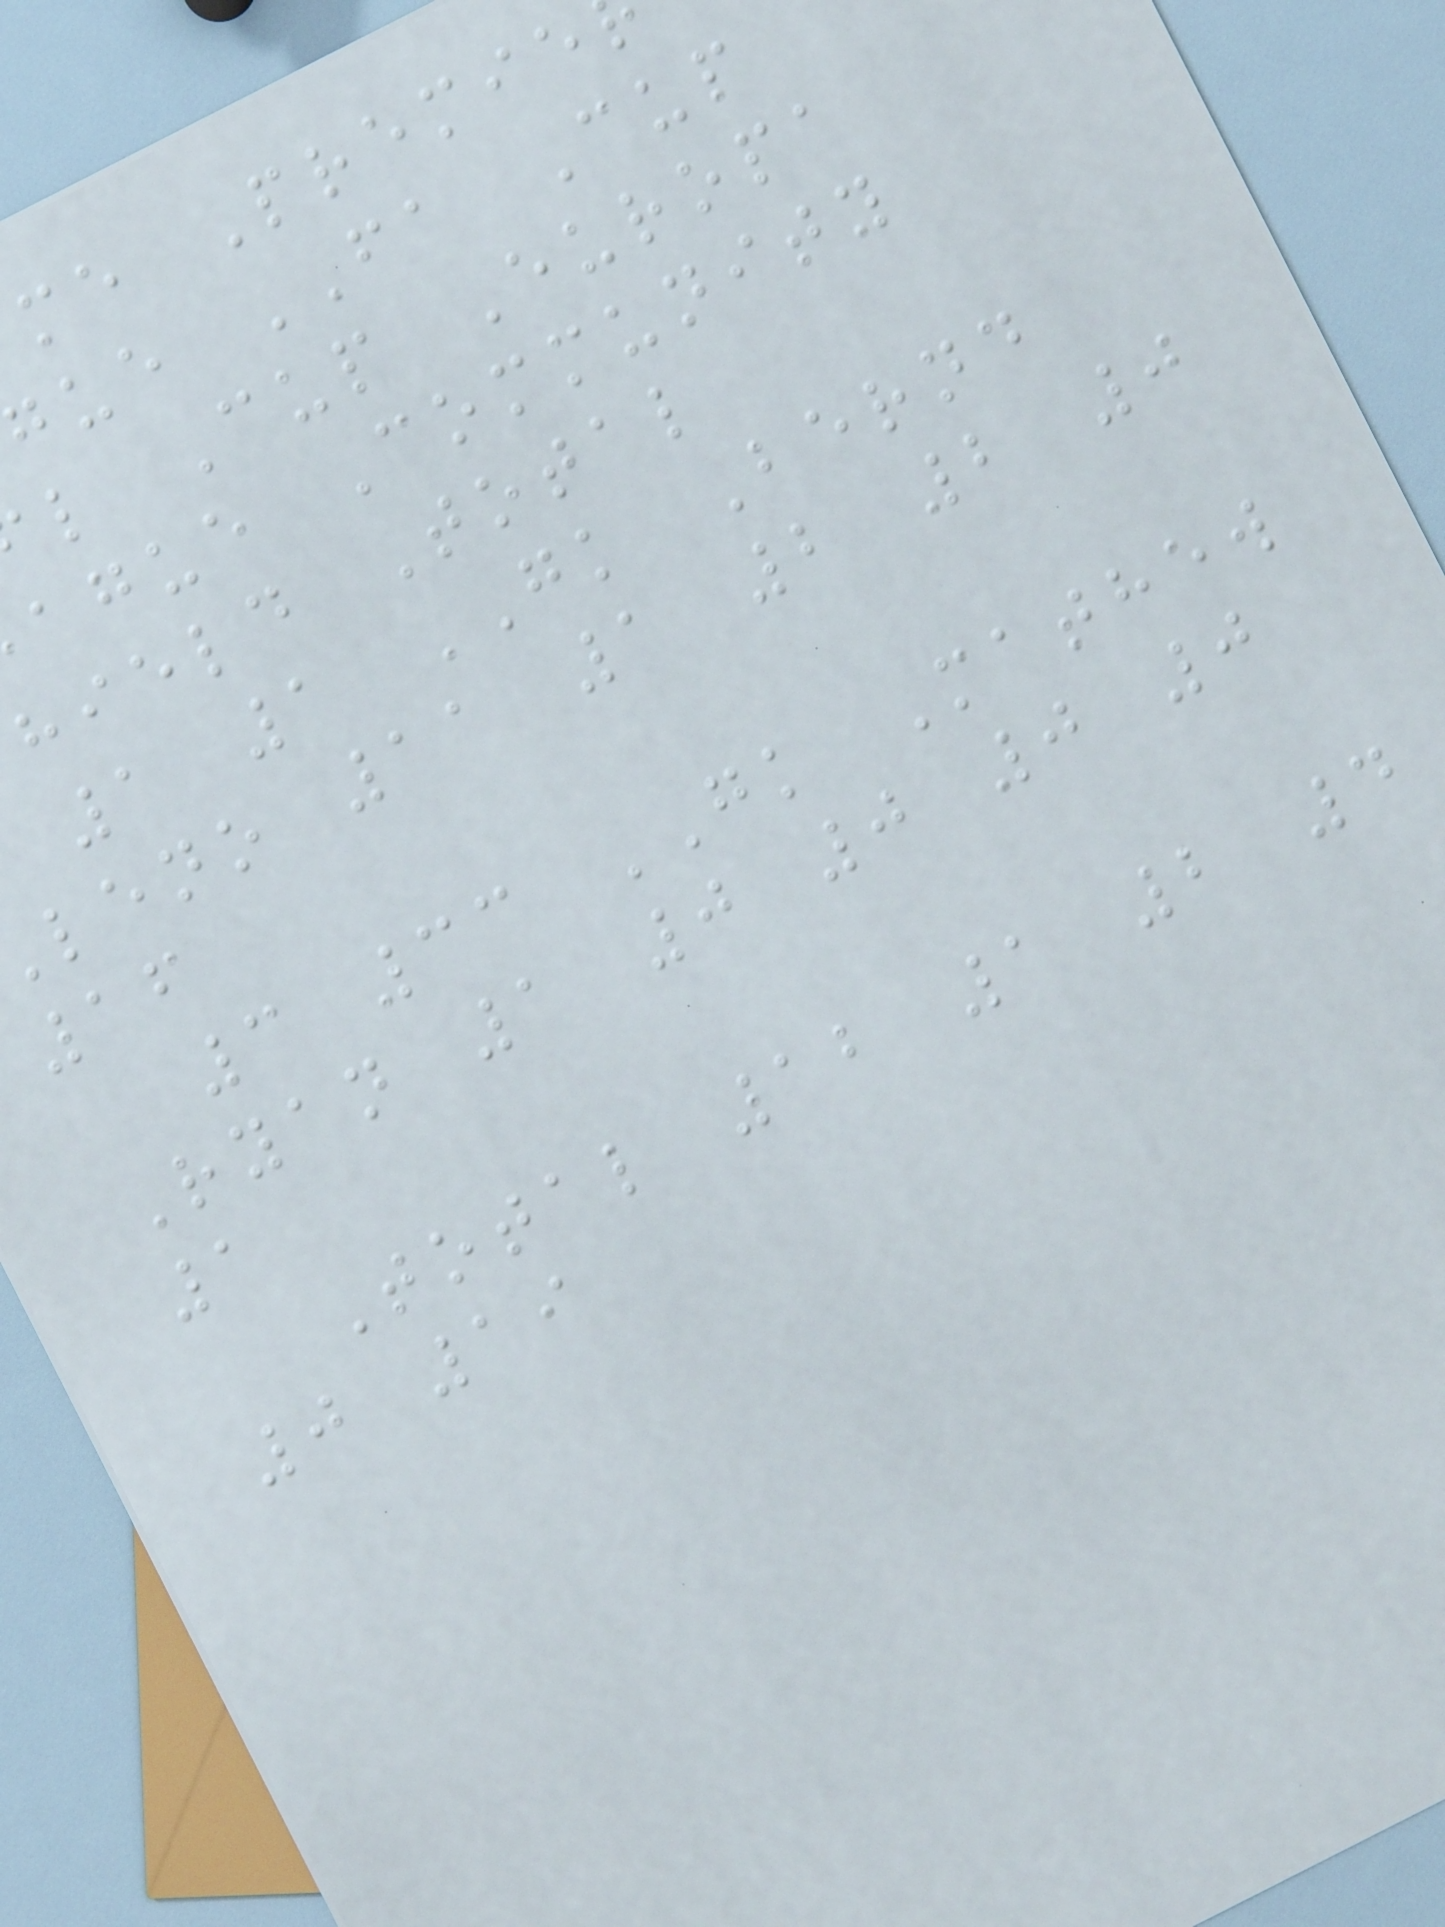me Premie
gue FA Cup
l Cup Europa
ague Community
hield Total
1 1 GK Bernd
leno 11 1 2 2 0
16
3 33 GK Mathew
Ryan 1 0 0 0 0
1
Total 12 1 2 4
0 19
